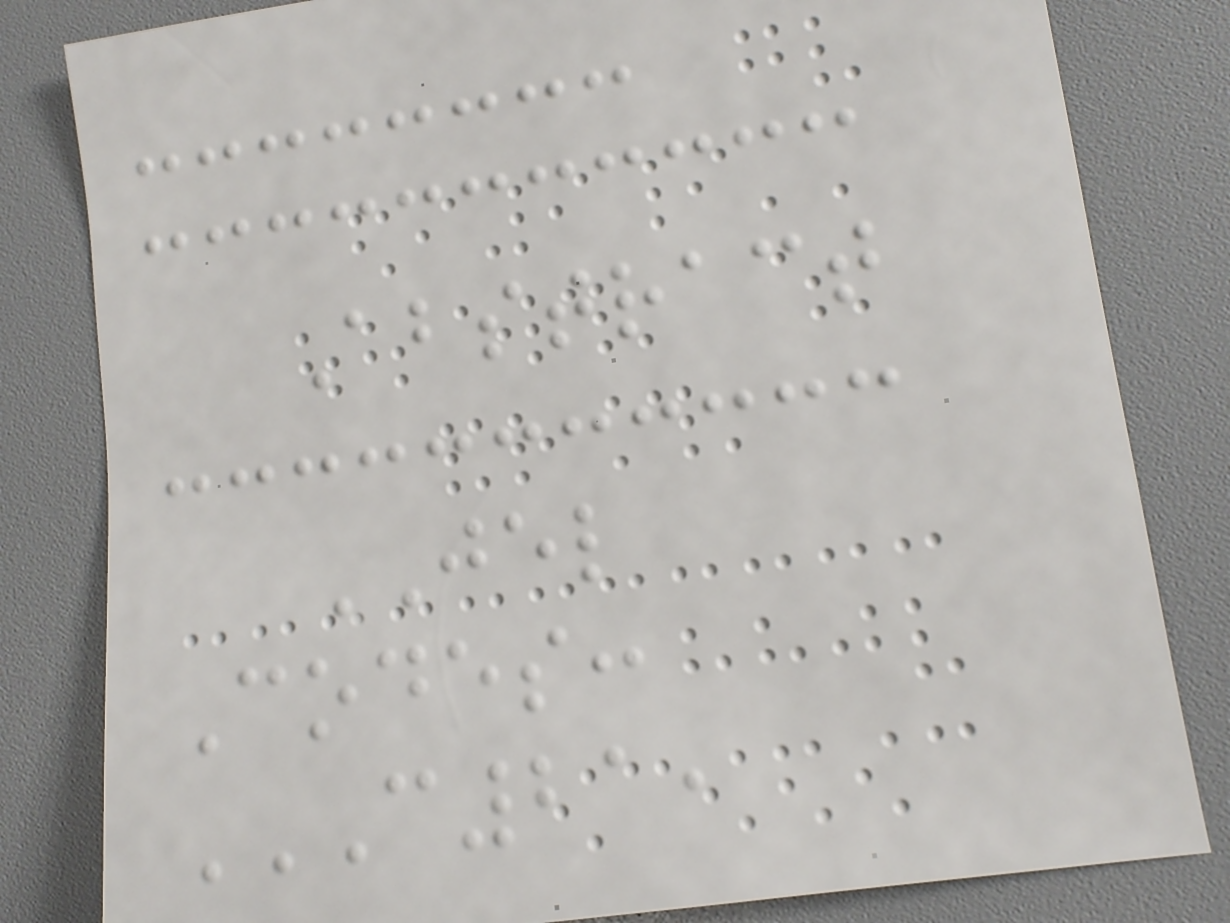Abstract
JEL
Codes:
C21,
